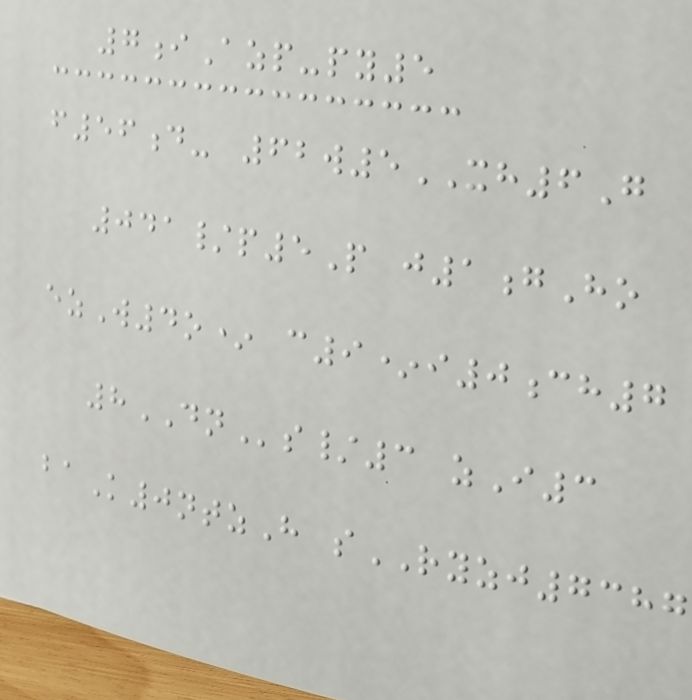7iAzp-py5
f56d- 62w5XH6G
041/p5P j1gHo
ezW4o* c9*i0ch7
8DNs/3 zI3
baK0ntzH sRYZJ7387
